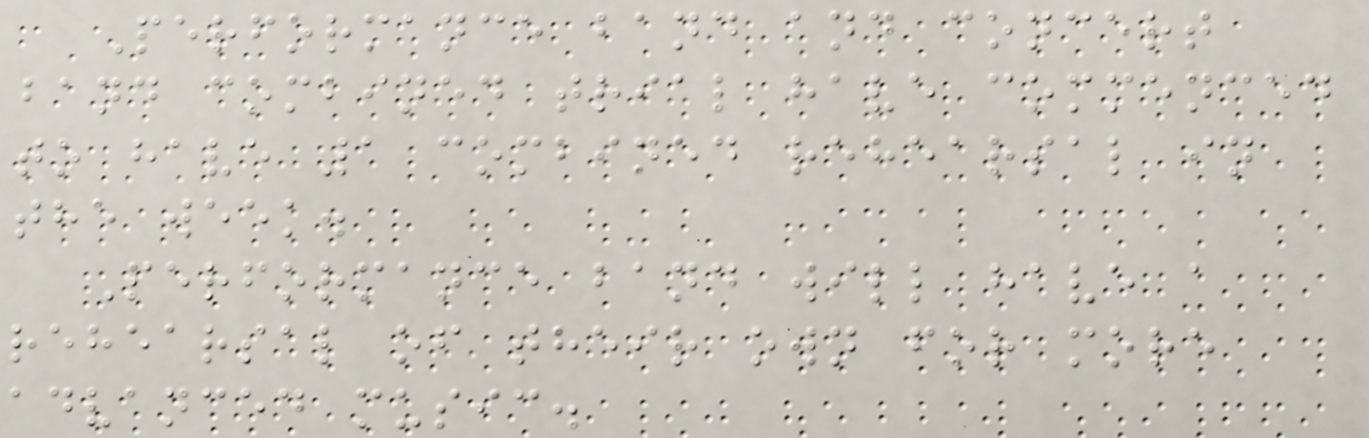Performance band and concert
band combined trial have commenced
to have 1 combined rehearsal in
the week.
Performance band will have a
rehearsal of their own for more
advanced music.
